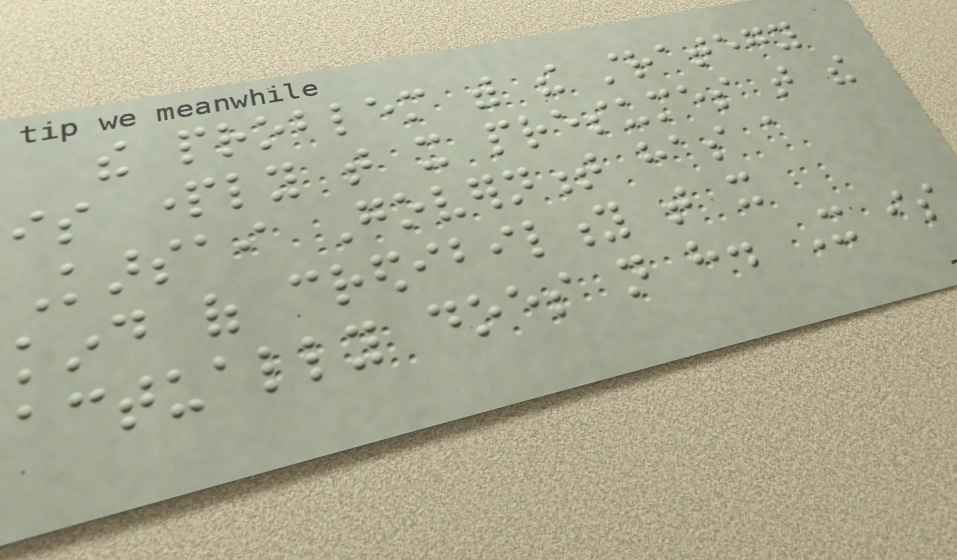the problem with the strategy
is partly that it presumes that the
Karsai Government has a
kind of credibility that it
actually does not have. It is
